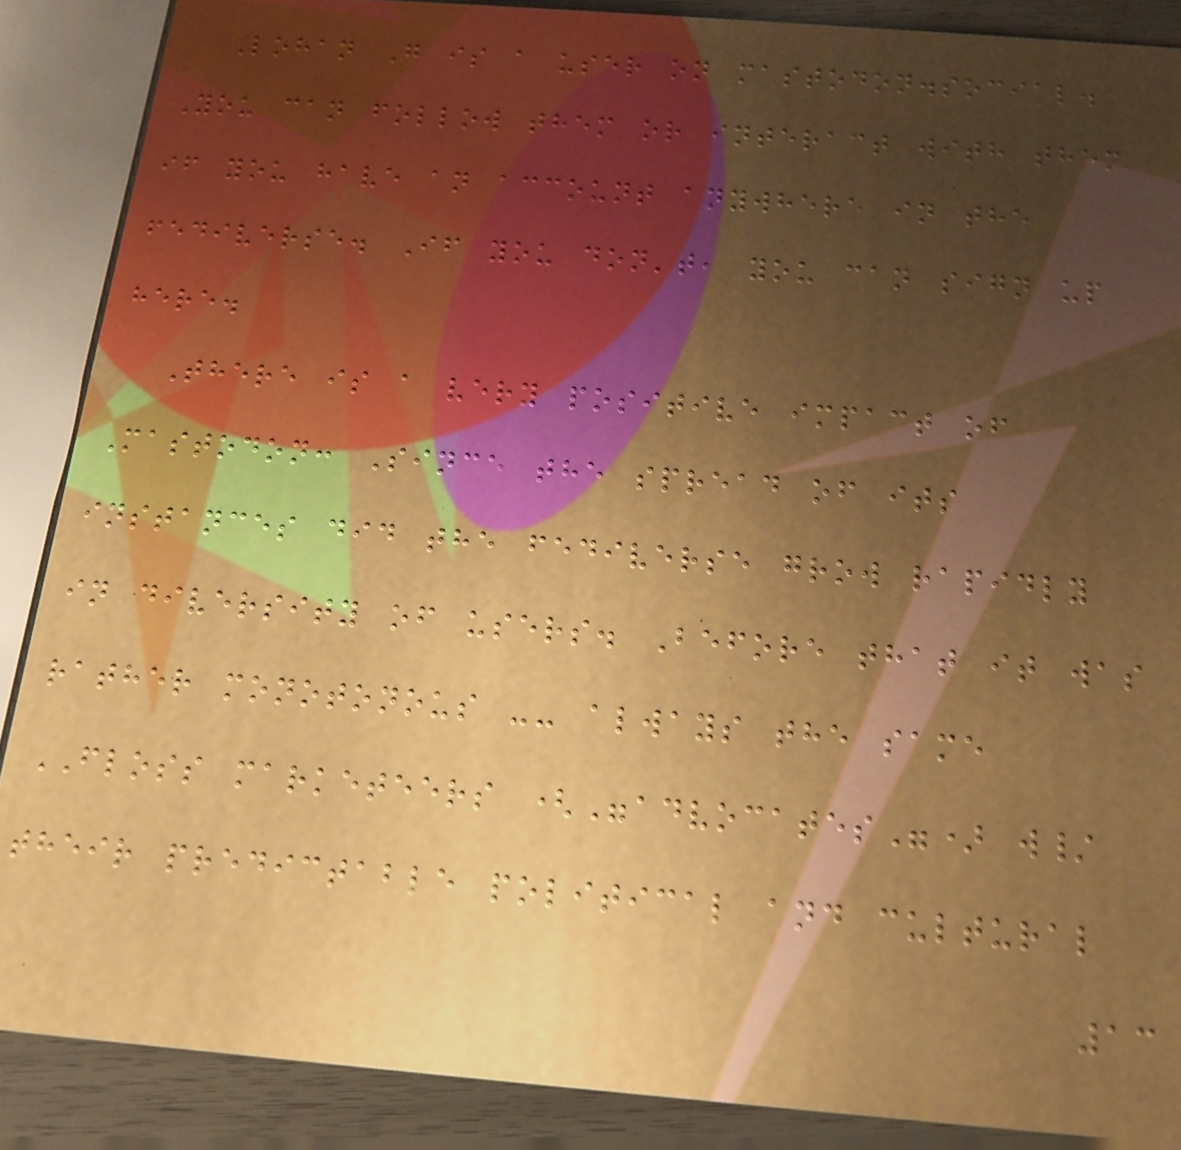Lohan G is a user on mastodon.social.
You can follow them or interact with them
if you have an account anywhere in the
fediverse. If you don't, you can sign up
here.
There is a very positive impact of
Mastodon: Since the spread of its
instances did the fediverse grow rapidly
in diversity of users. Before that it was
rather monotonous -- always the same
FLOSS marketeers ("advocates") w/
their predictable political and cultural
13
